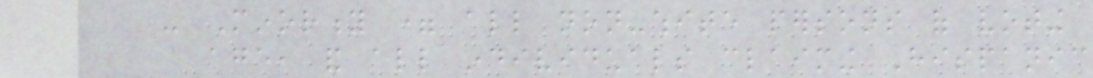- Minority = all non-white persons of voting
age, and all individuals claiming Hispanic
